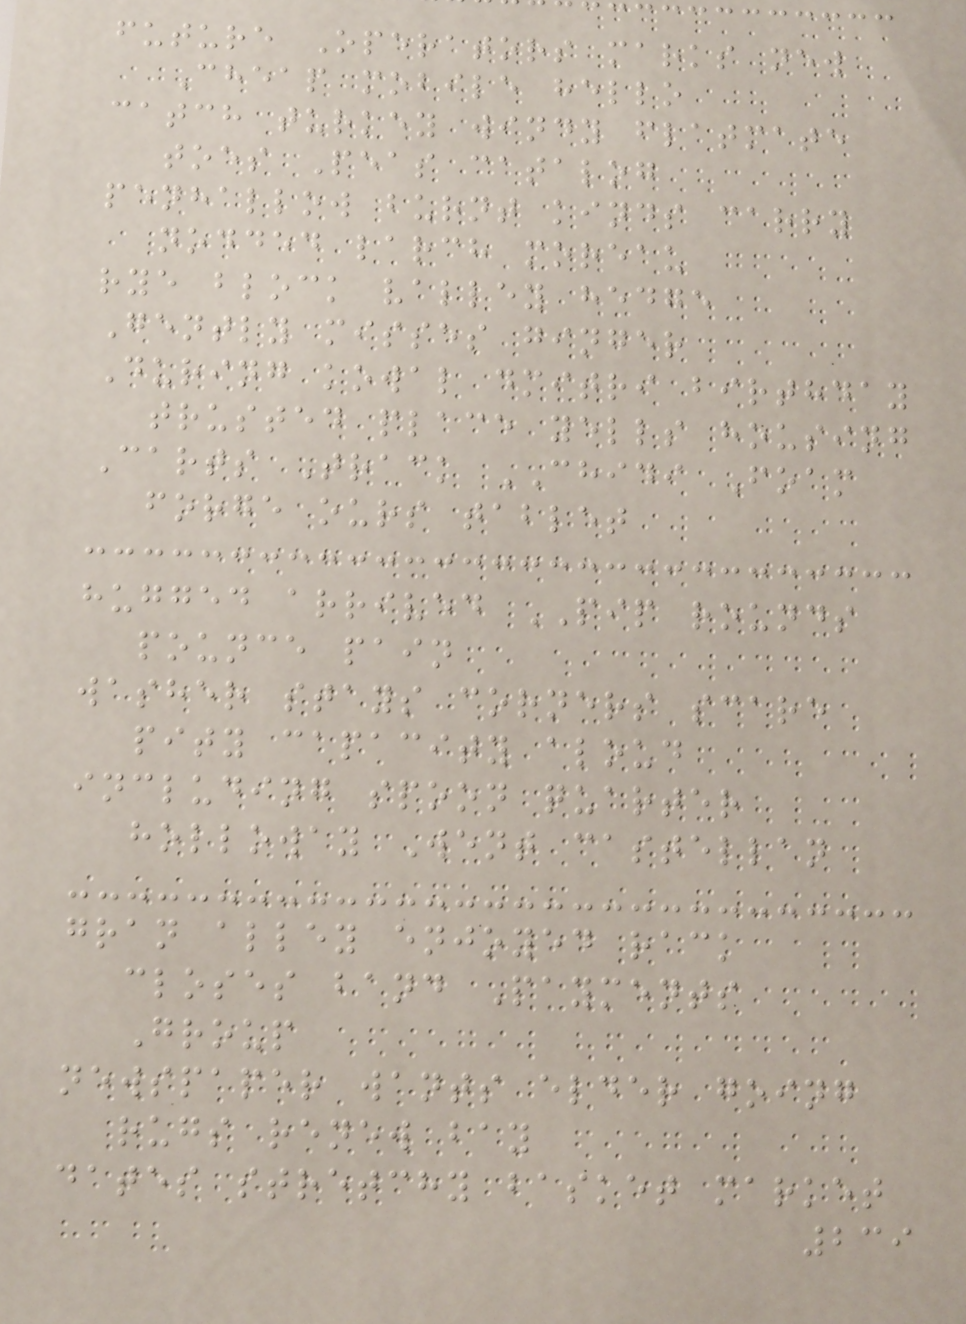future Operators marks new
Cheap mobile hello
catch turkey windy flatmate
toes Peas catalog
penhallow burnt kinds carry
nodded larch moreau
rye block valley hedge
Gently misses ginger
During kowal dmitri birthday
trusted place yells housing
Carts Track CHIDI Foam
forge ours tablet
hugged arrived PIP rounds
pounce pain
washer stays corners scare
pity capacity aloud
including spoon quarter
holloway Went castellan
gran alley enjoyed rack
closes band Payments
Group
newspaper wants elder going
rugs renew bay
dates stretchy basket market
239
